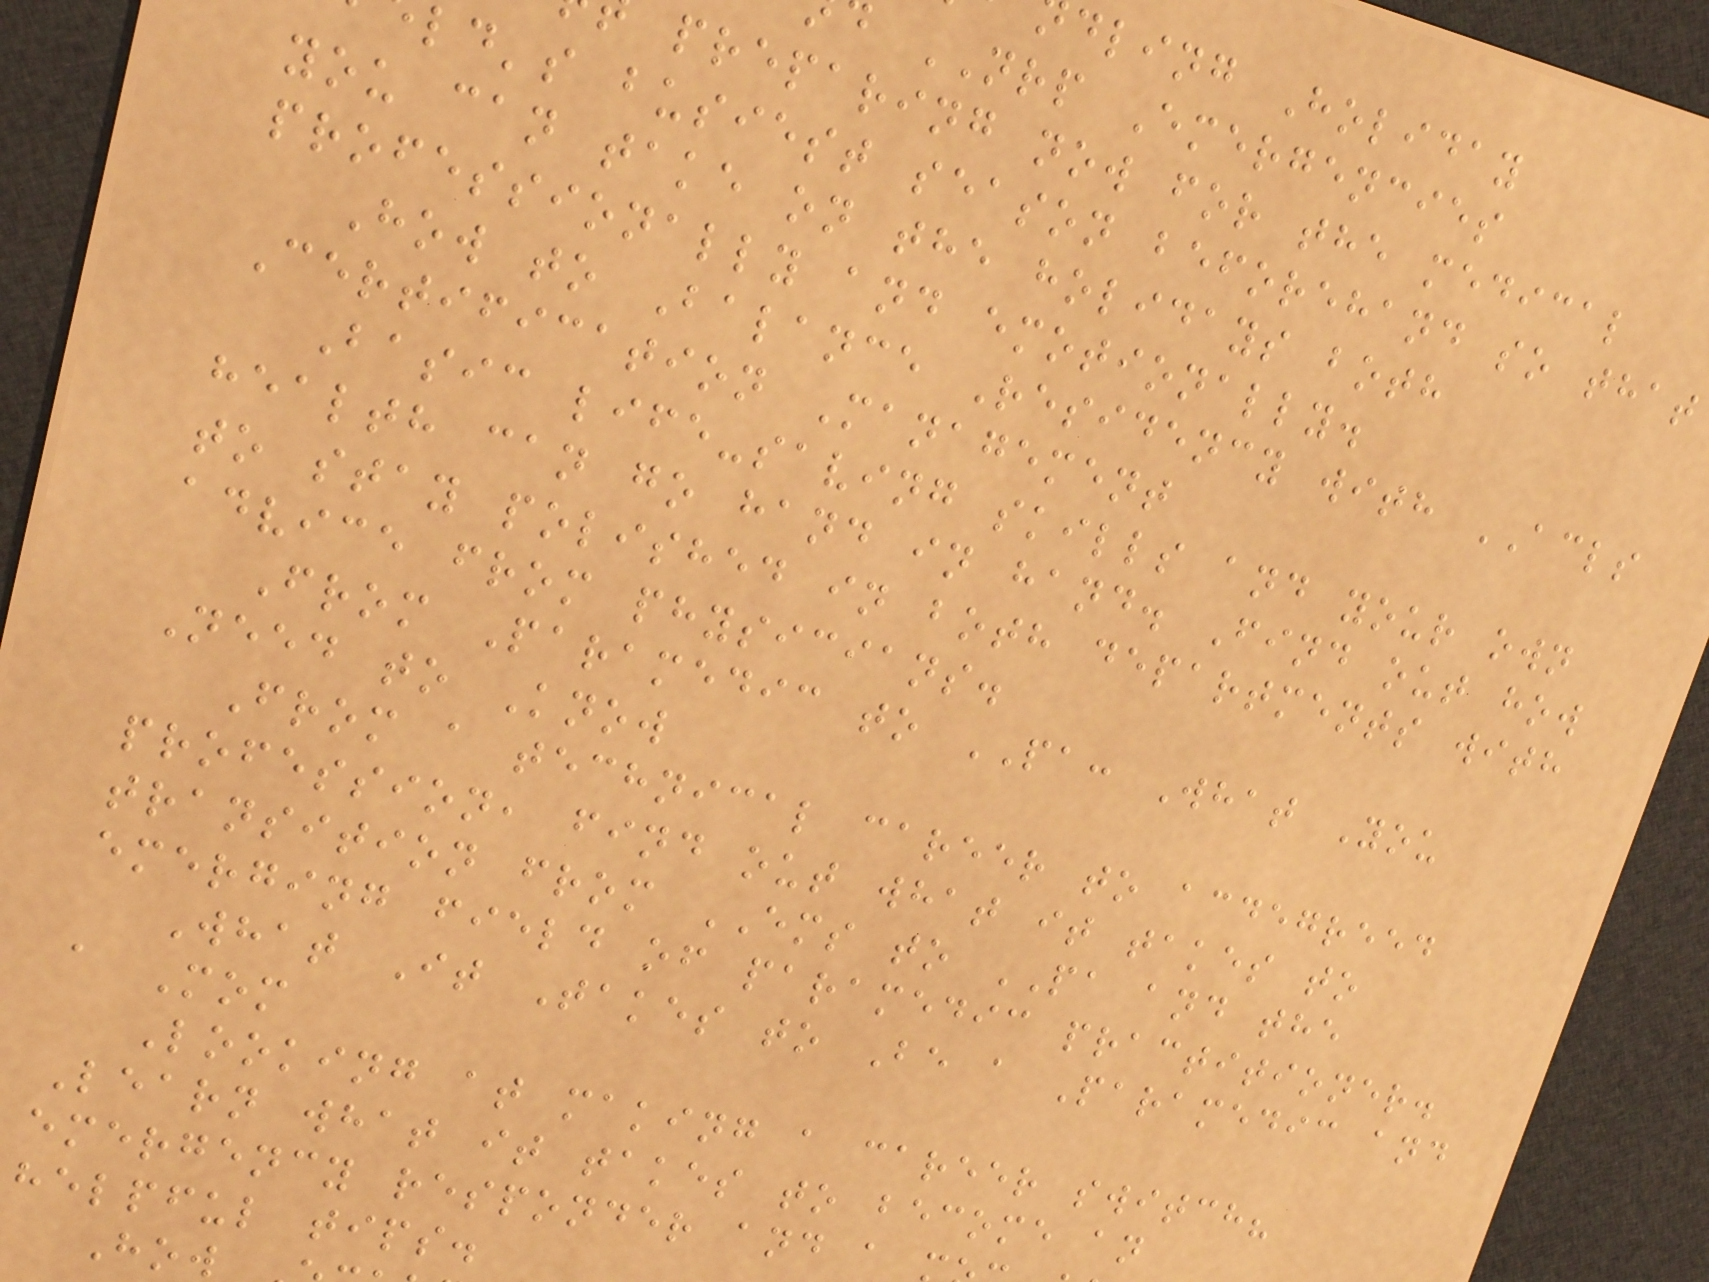dling Holiday
NRP Emergencies
preparing now for the medical
ld's busiest season beforehand so that
you can take on the holidays both
professionally and emotionally.
How to Balance Residency with ACLS
Certification Management
Basic life-saving skills and your own
health can go hand in hand. Find out how
to stay polished in both departments with
advice from physicians.
From Paramedic to PA: What You
Need to Know
From a technical career to acdegreed
profession, find out what it takes to
transition from EMS to PA and the
emerging field of paramedic practitioner.
What It Takes to Be a Paramedic and
a Mom
Looking at making a career switch?
Learn what it takes to become an
emergency responder and a
helpful tips.
